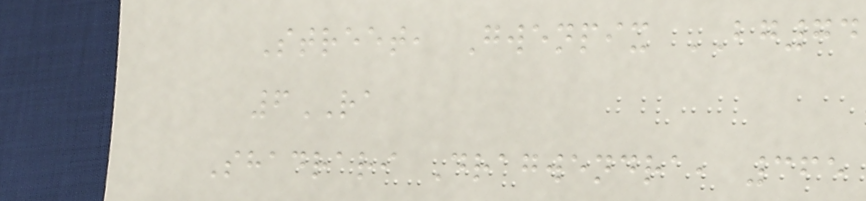Street, Gwenpix BG74
6RA
Shadrari Dragwendra, 365
